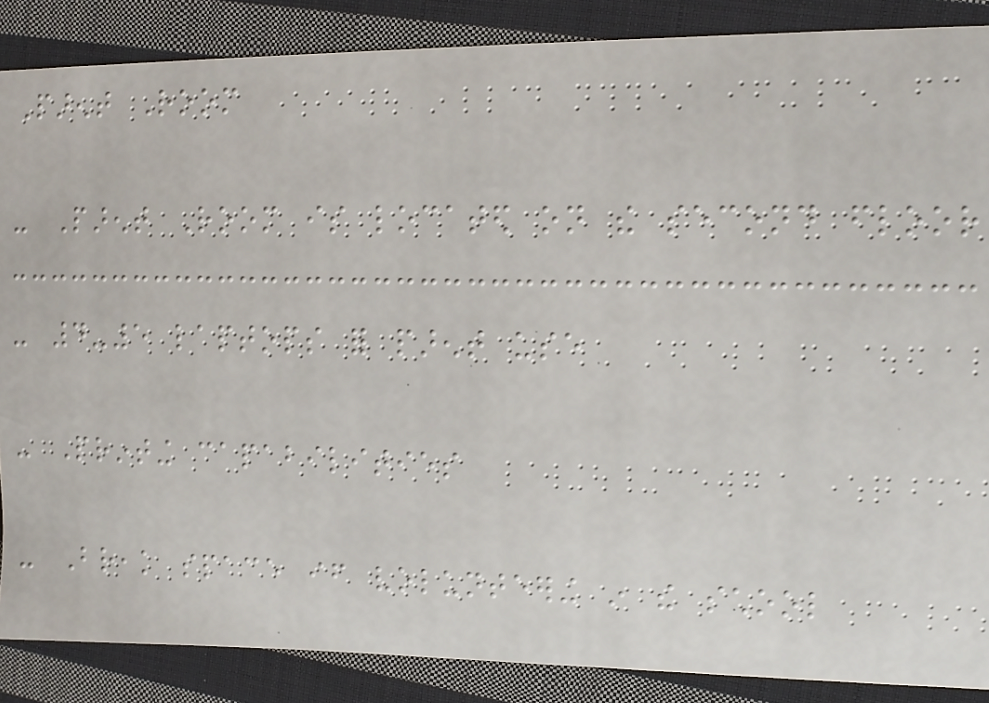Parent Room
- Parent Room is located on the second floor
- 4-5 laptops for parent use
- Printing capabilities
- Break space if volunteering in the school
